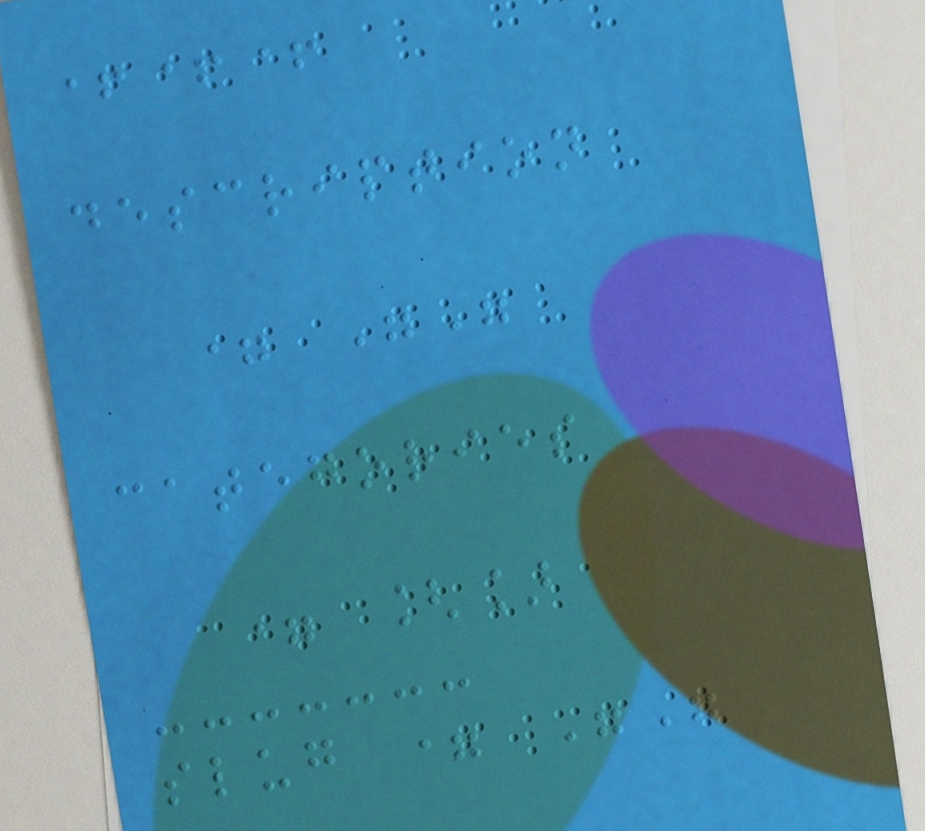+++
description
= ""
categories
= []
slug = ""
